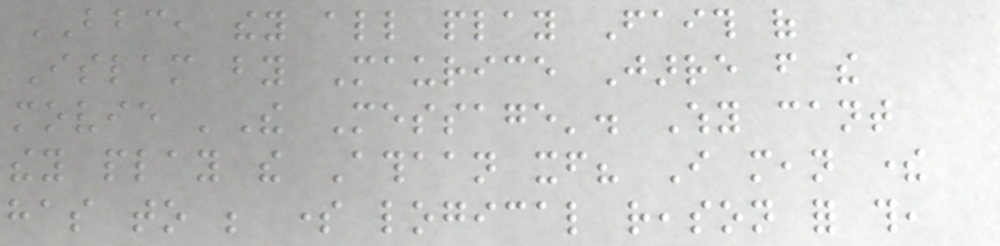BBC, they all play Faith of
Islam by Maurice Jarre from the
movie 'The Message'. Why cant
they play the Athaan itself? I mean there
has to be some logical reason for this,
